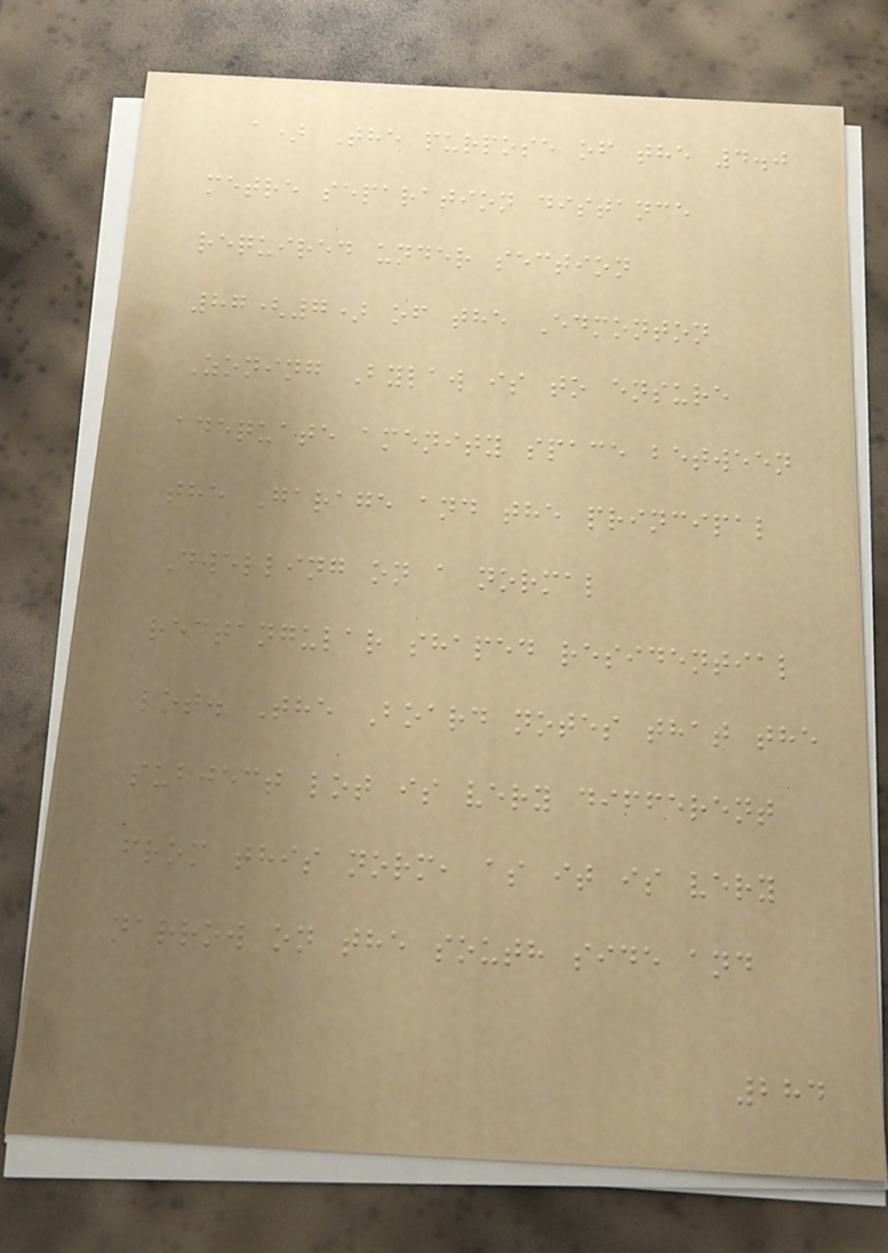a) The purpose of the 4.0
metre separation distance
required under section
87(7) of the Edmonton
Zoning Bylaw is to ensure
adequate amenity space between
the Garage and the principal
Dwelling on a normal
rectangular shaped residential
lot. The Board notes that the
subject lot is very different
from this norm, as it is very
narrow on the south side and
284
